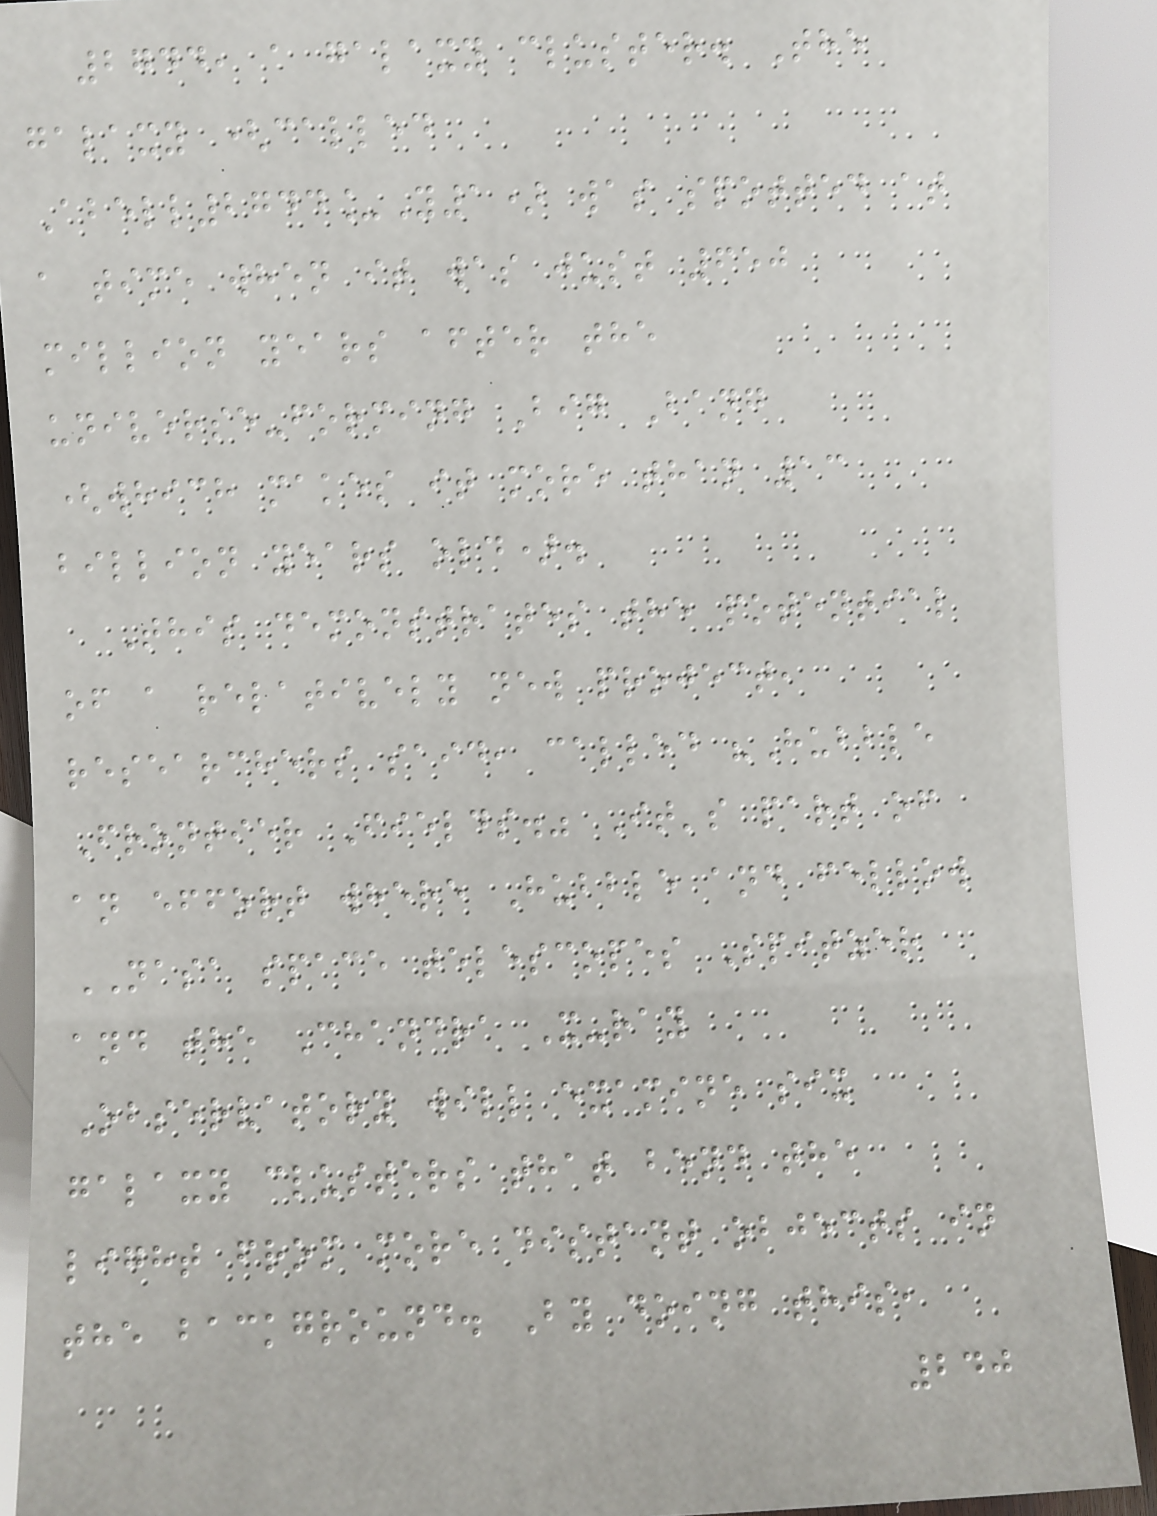2744, a galaxy cluster. The
galaxy (called
Abell2744_Y1) was spotted at
a time when it was just 650
million years after the
universe-forming Big Bang
(which makes it more than 13
billion years old).
This demonstrates the potential
of a relatively new project,
researchers said, called "Hubble
Frontier Fields." It's part of
an effort where Hubble and fellow
NASA space telescopes Spitzer
and the Chandra X-ray
Observatory will examine six
galaxy clusters that bend the
light from more distant objects in
the background. By doing this,
240
